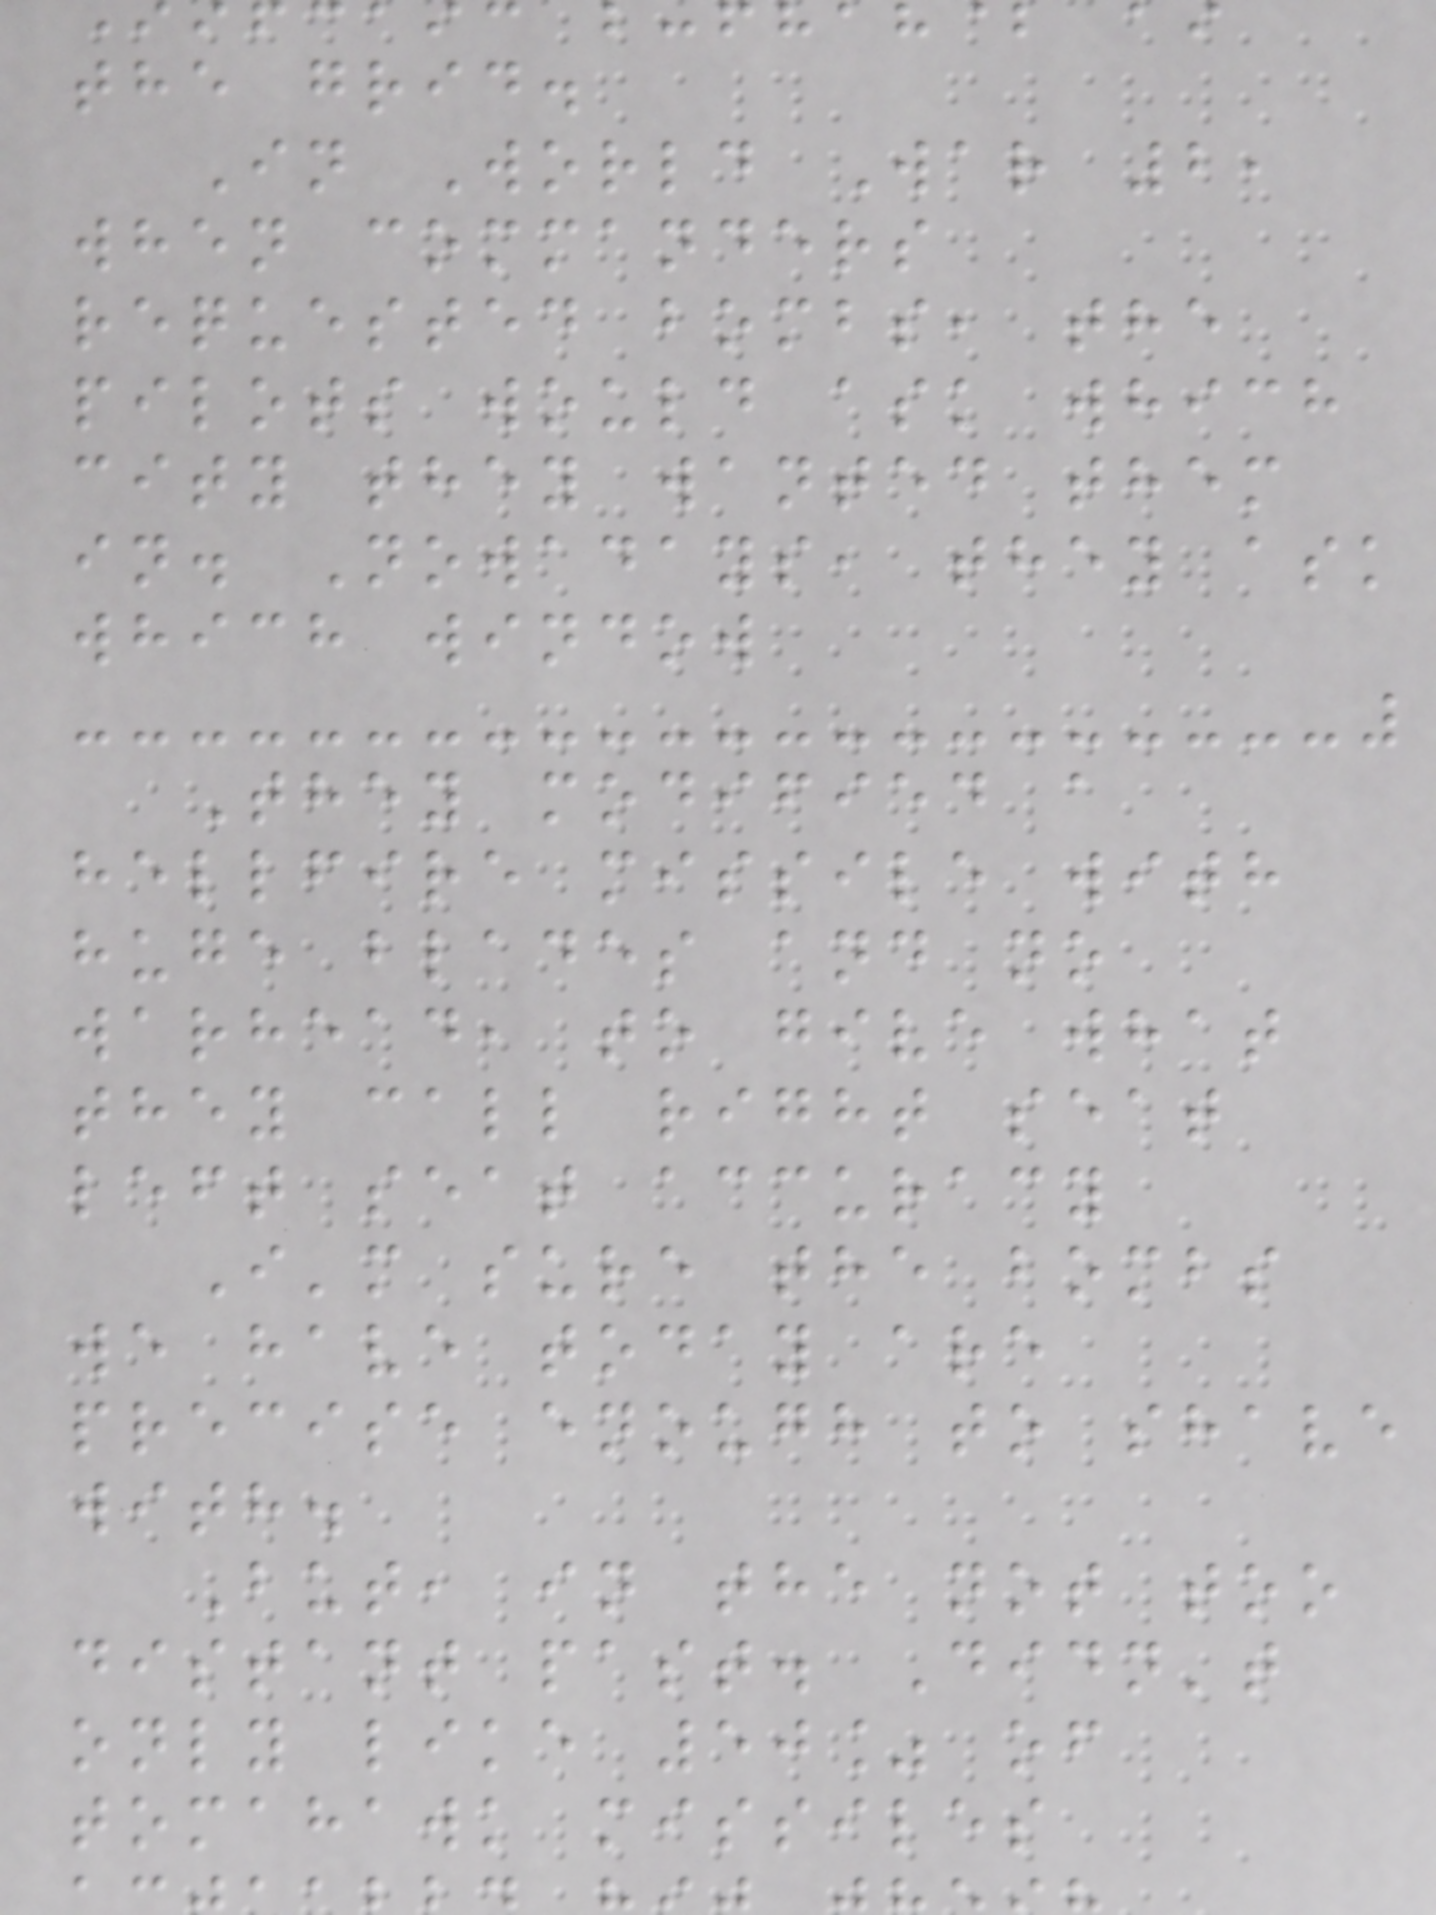the grid.
In World War 2,
when commanders
requested bombs, the
pilots would ask which
city they wanted them
in. Nowadays, they ask
which window
They modified a
hellfire missile with
huge blades and no
warhead, to give what
they call right seat
left seat accuracy
I'm sure the bombs
we have today are
precise enough to shave
with.
But, in the not too
distant past. Didn't
only like 50% of
tomahawk missiles
